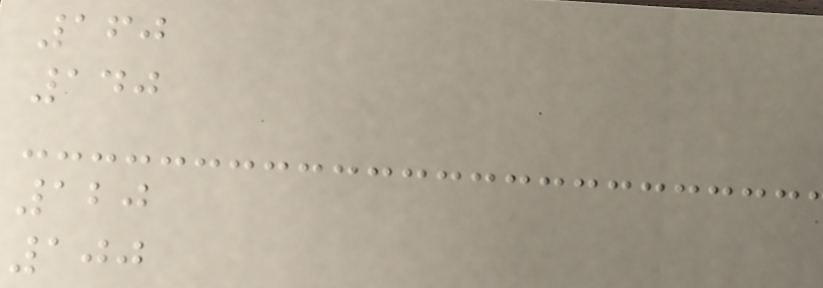160
140
120
100
